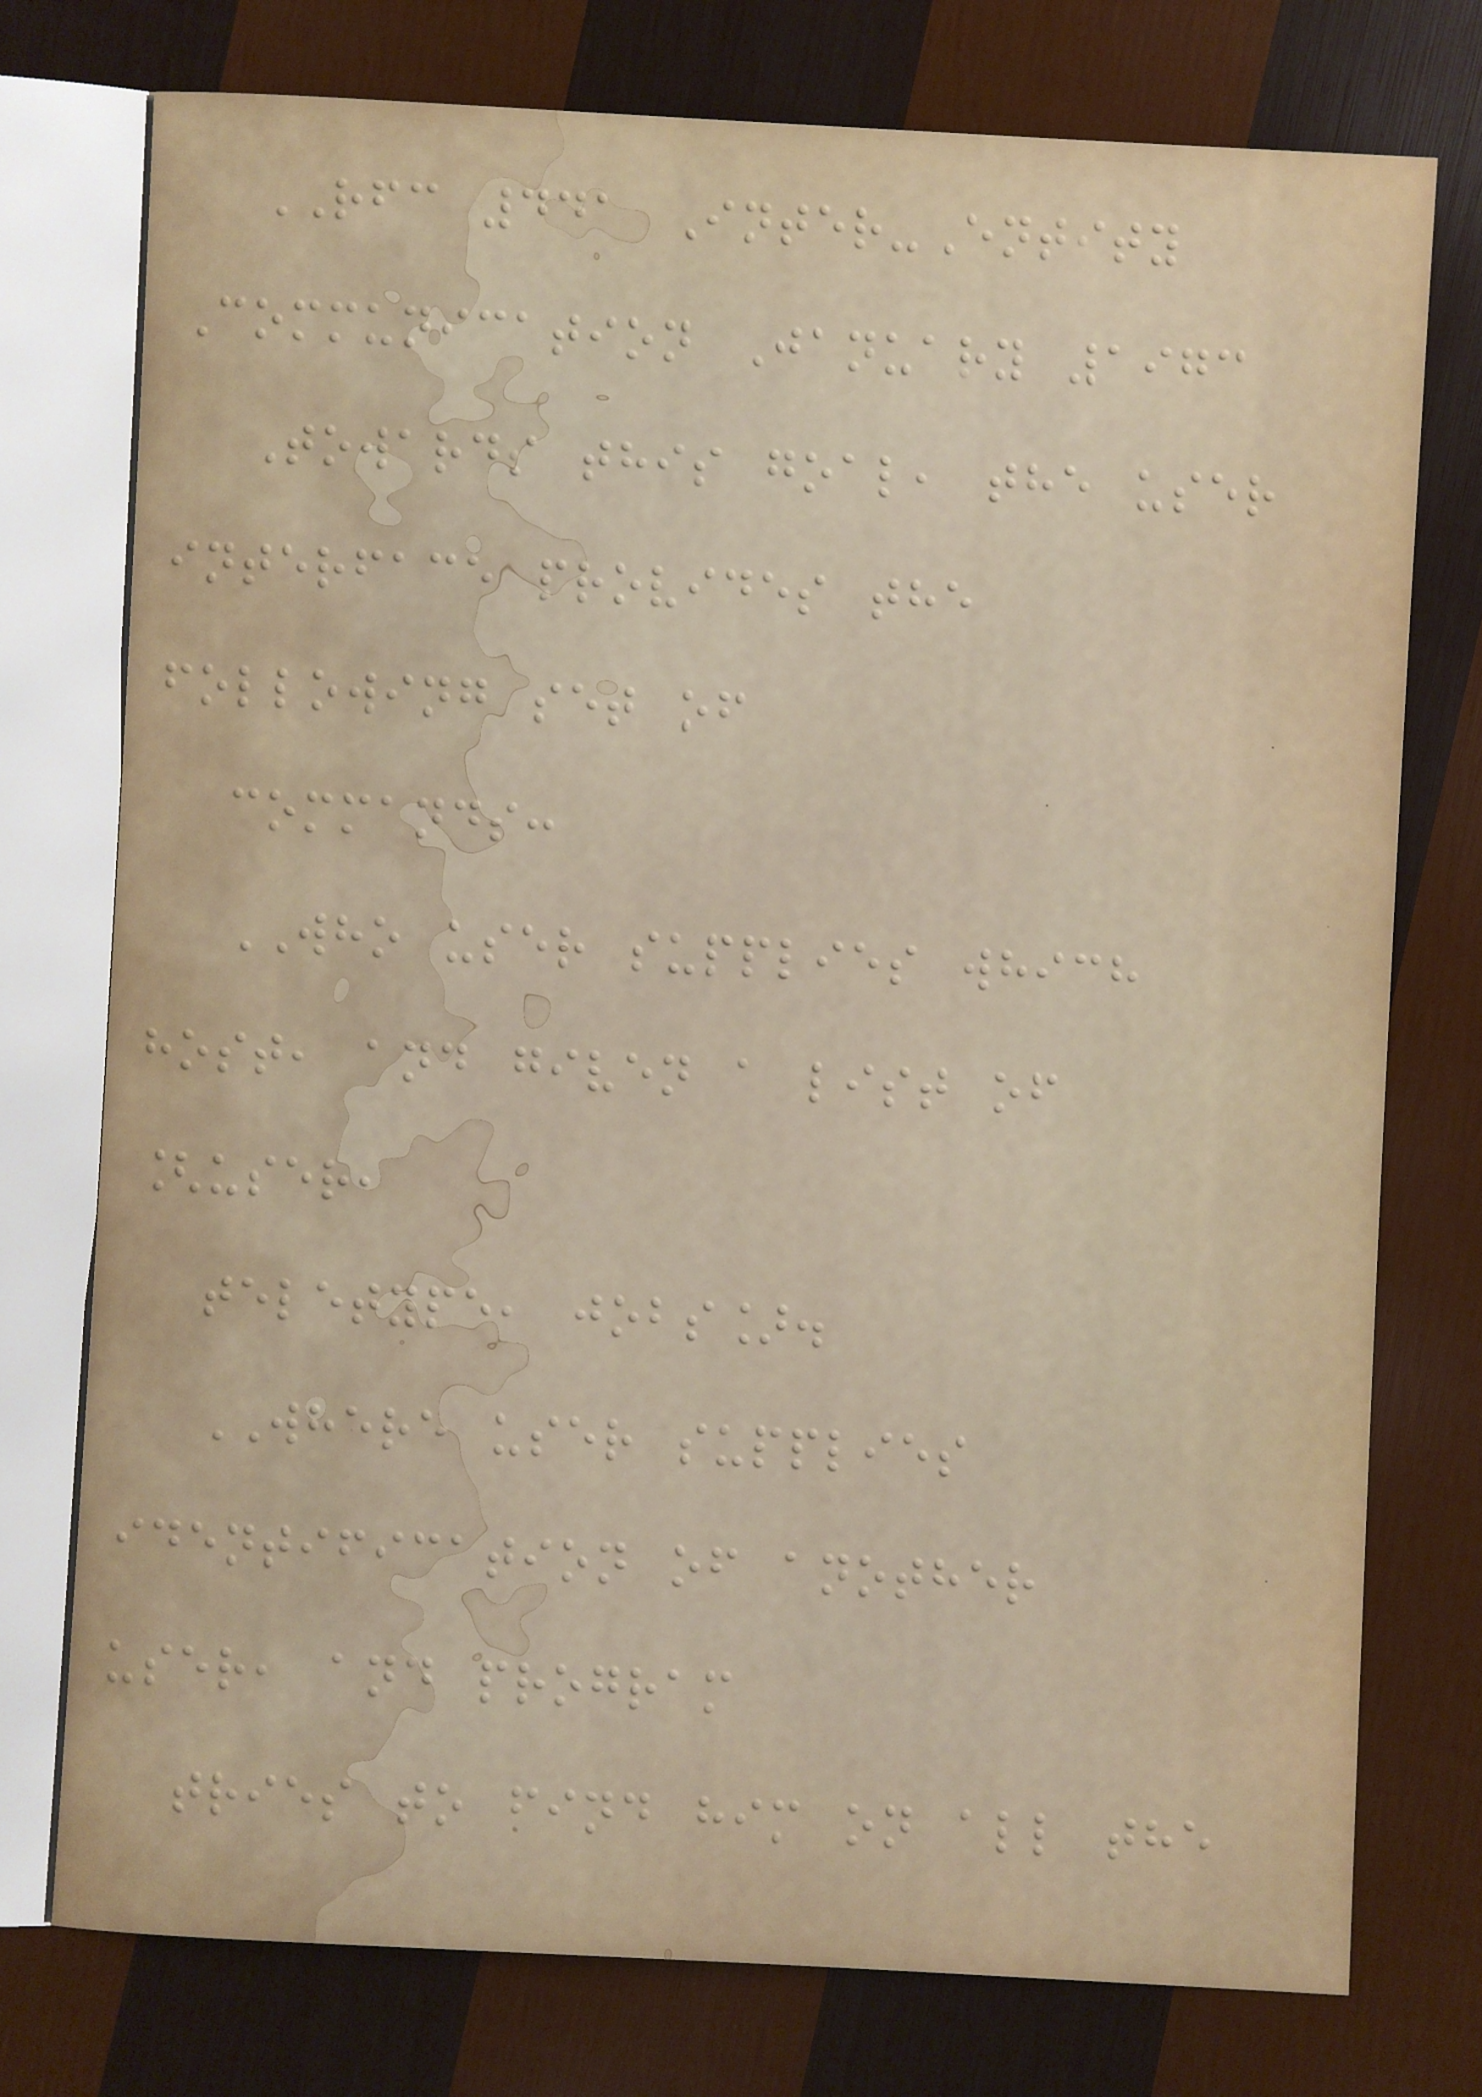RFC 441 Inter-Entity
Communication January 1973
Towards this goal, the user
interface provides the
following set of
commands:
WHO user supplies which
host, and given a list of
[user,
teletype, jobs].
WHERE user supplies
identification of another
user, and program
tries to find him on all the
